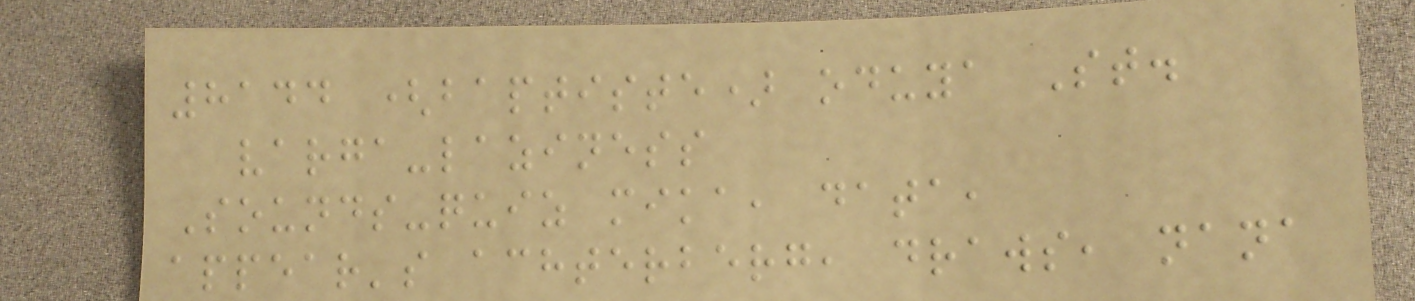8144 (baptiste) oduya St.
varga-laziness
Sounds-quiz mika, data,
appear's achterberg, draws, nana
